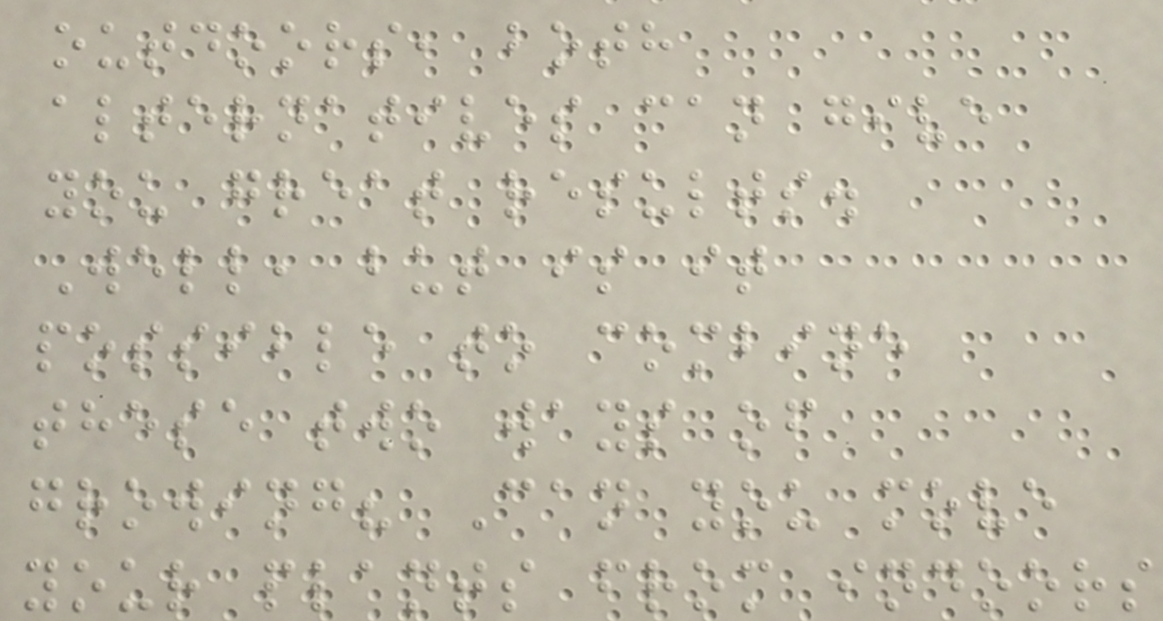outdoors, both
alternatives can give
you great results.
Well, but is it
possible to combine
these two ways of
growing? Can you move
your plants from indoors
